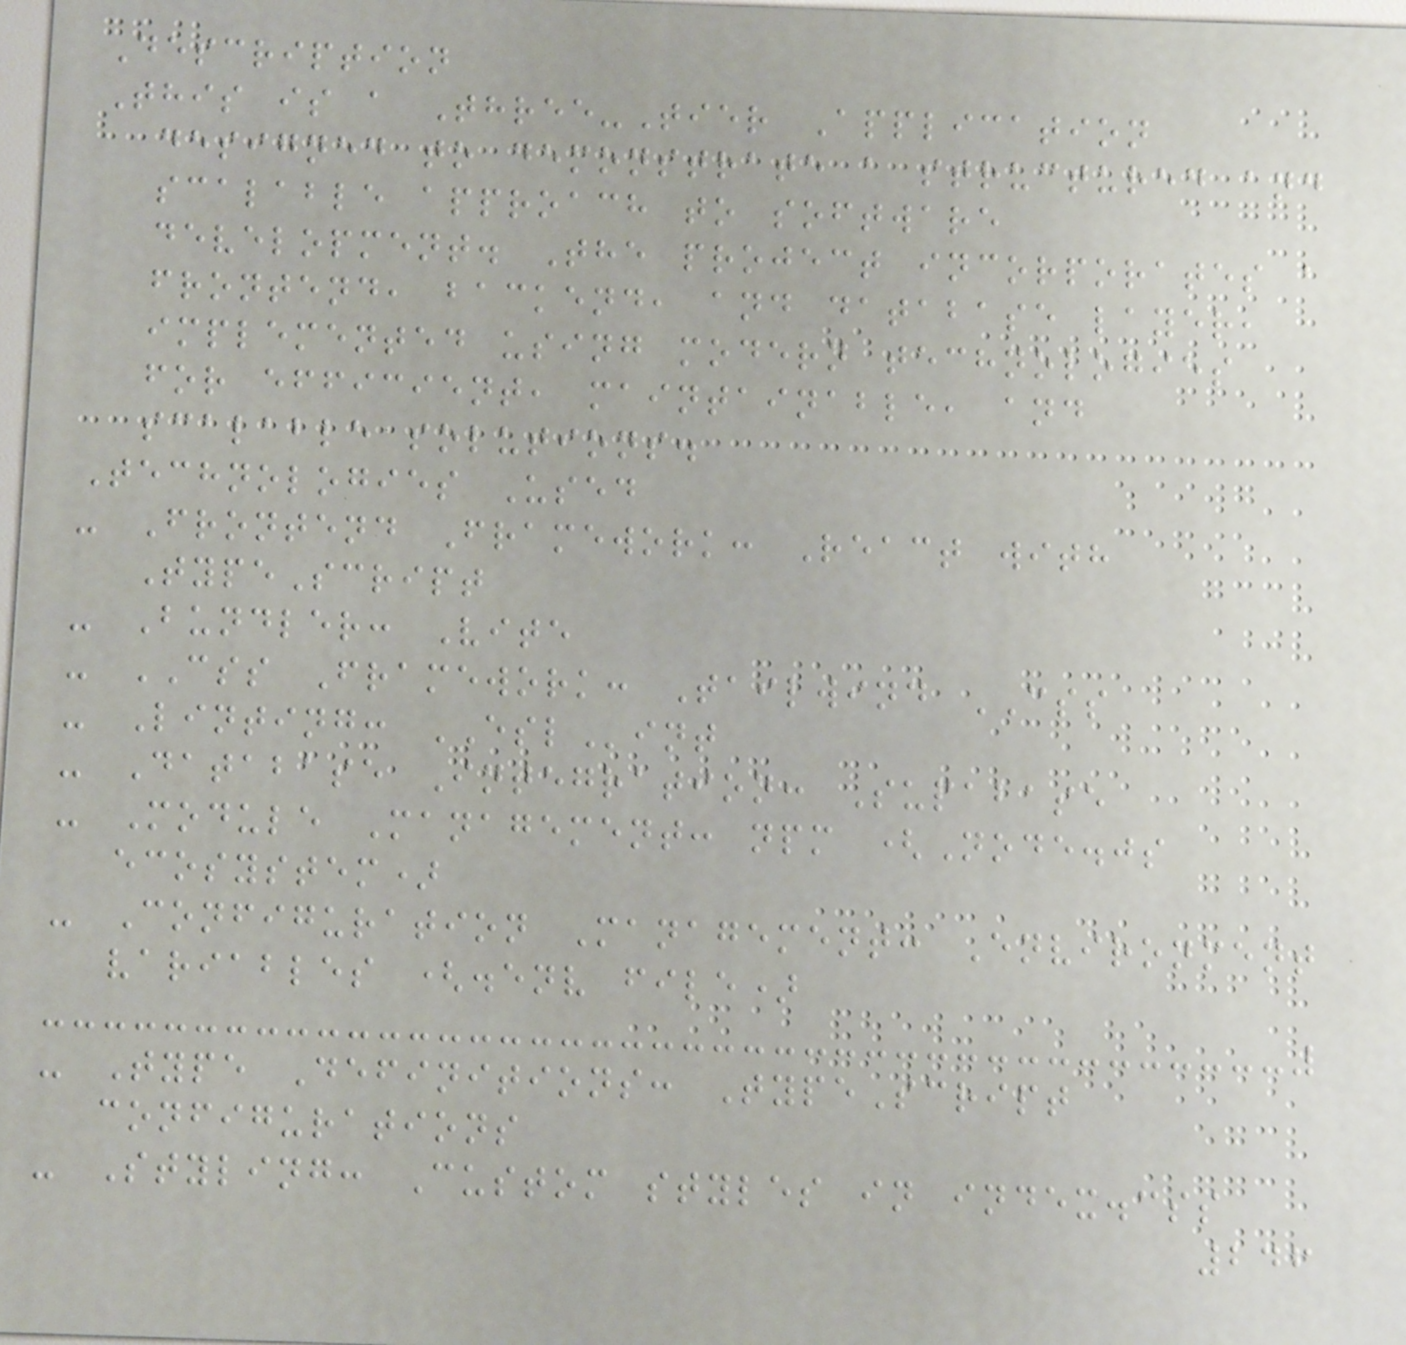Description
This is a Three-Tier Application
designed to demonstrate a structured and
scalable approach to software
development. The project incorporates a
frontend, backend, and database layer,
implemented using modern technologies
for efficient, maintainable, and
scalable solutions.
Technologies Used
- Frontend Framework: React with
TypeScript
- Bundler: Vite
- CSS Framework: Tailwind CSS
- Linting: ESLint
- Database Integration: Supabase
- Module Management: npm (Node.js
ecosystem)
- Configuration Management: Environment
variables (.env file)
- Type Definitions: TypeScript
configurations
- Styling: Custom styles in index.css
246
